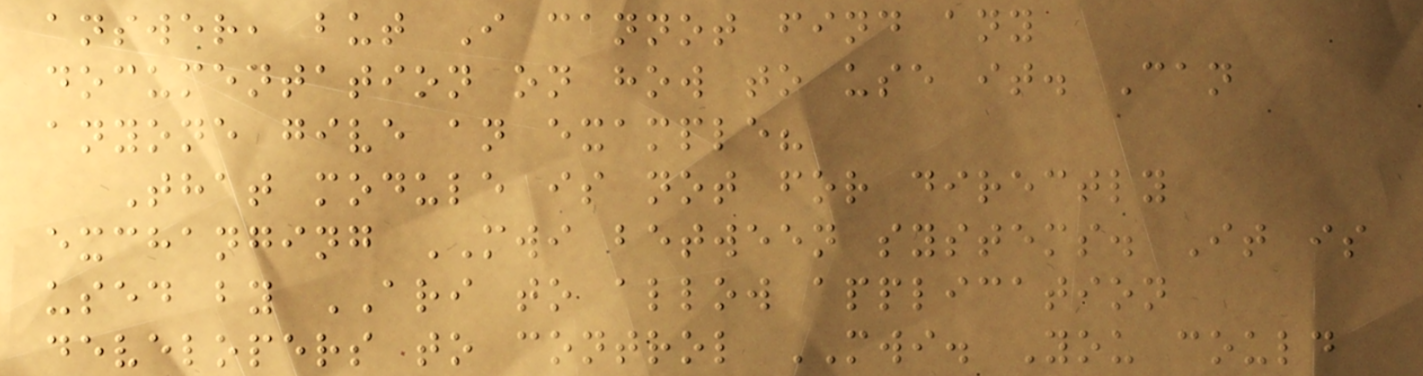answer, but I cannot find any
documentation on how to use it. Can
anyone give an example?
That module is not for directly
exchanging MWI between systems. It is
used by ARI to allow application
developers to control MWI. You could
